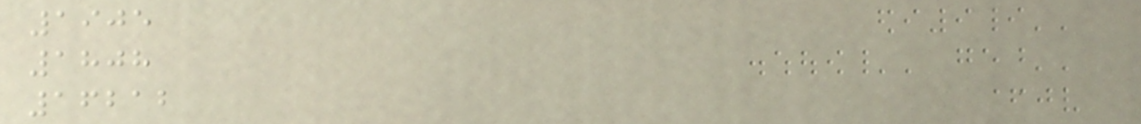1905
1808
16212
